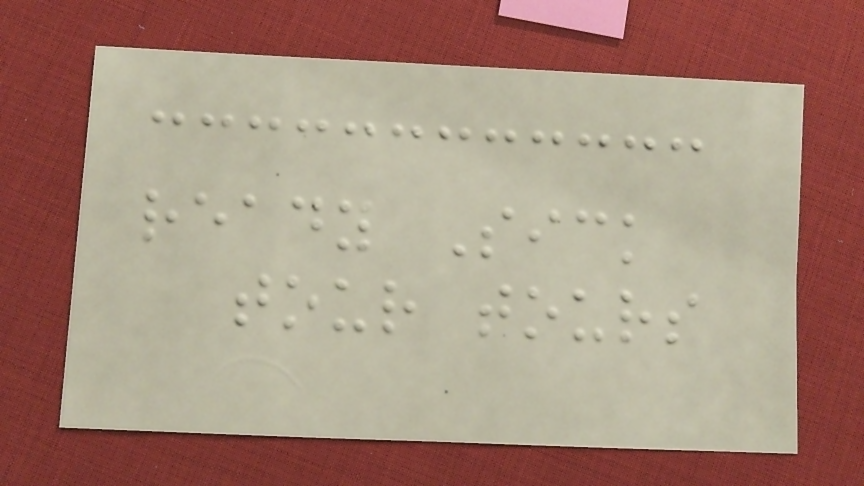ready Sick
tour tours
